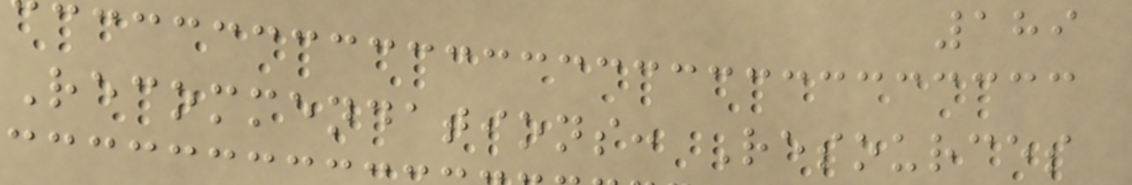189
Recommendations: Resources
